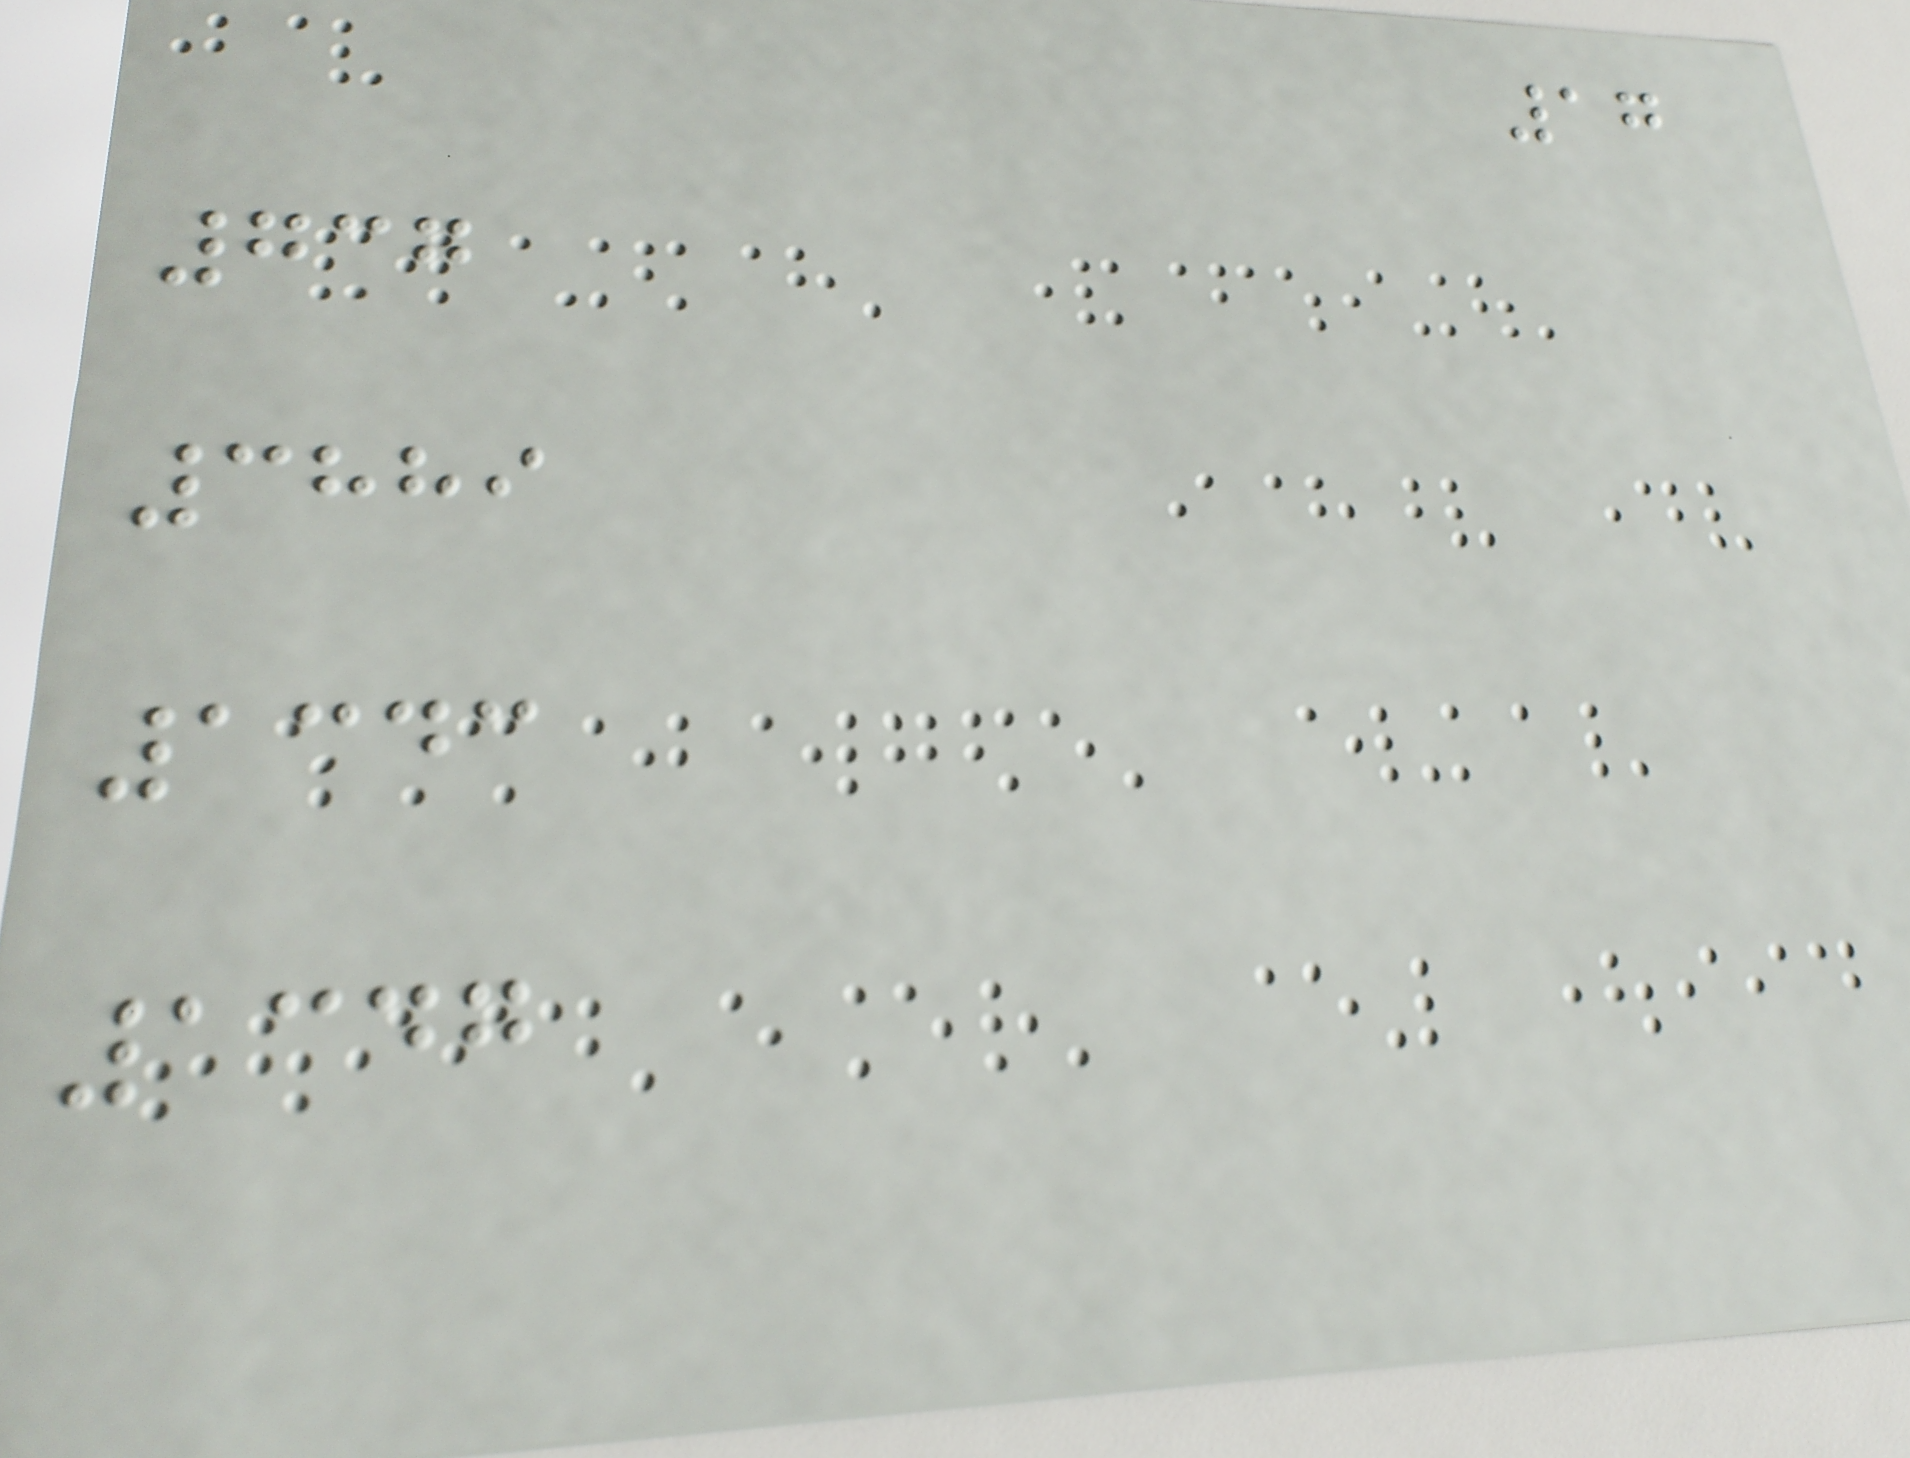17
737
3889
1343
1347
